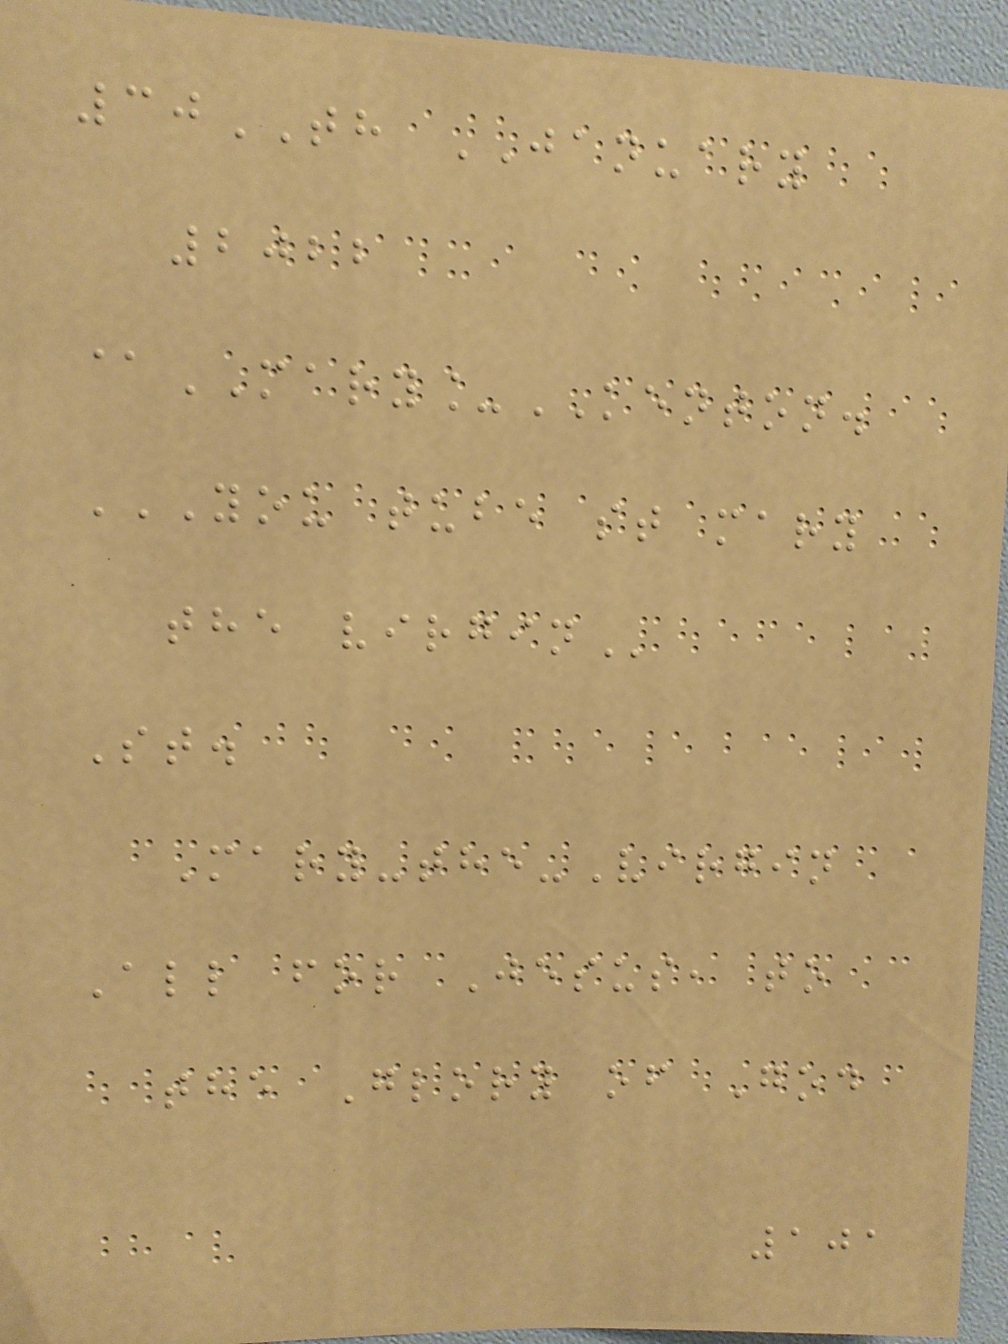30TH JANUARY
2022
@MARY_KENTON.
YOU TUBE ST MARY
THE VIRGIN
St.
Mary-the-Virgin
All for Jesus, to
the Glory of God
101
